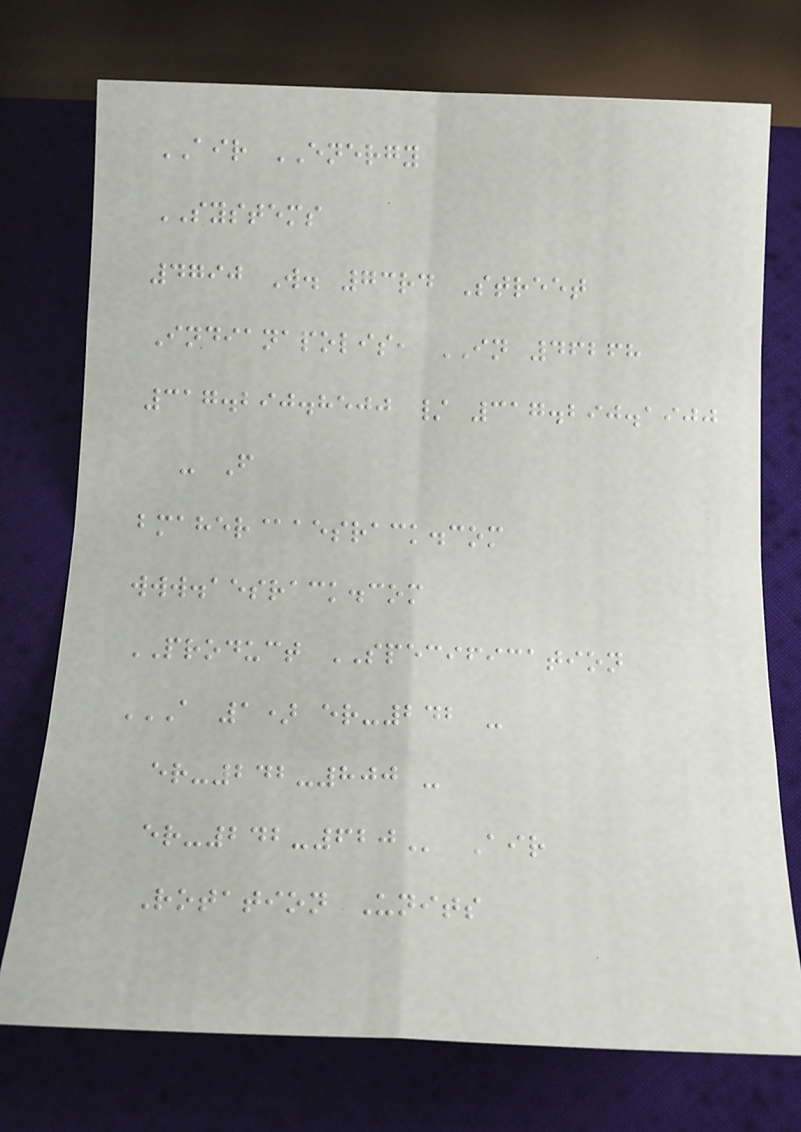AIR ENERGY
SYSTEMS
4790 W. 73rd Street
Indianapolis, IN 46268
317.290.8500 / 317.290.1900
- F
bmaher@aesrack.com
www.aesrack.com
PRODUCT SPECIFICATION
A 1) ER-242 -
ER-242-800 -
ER-242-620 Air
Rotation Units
